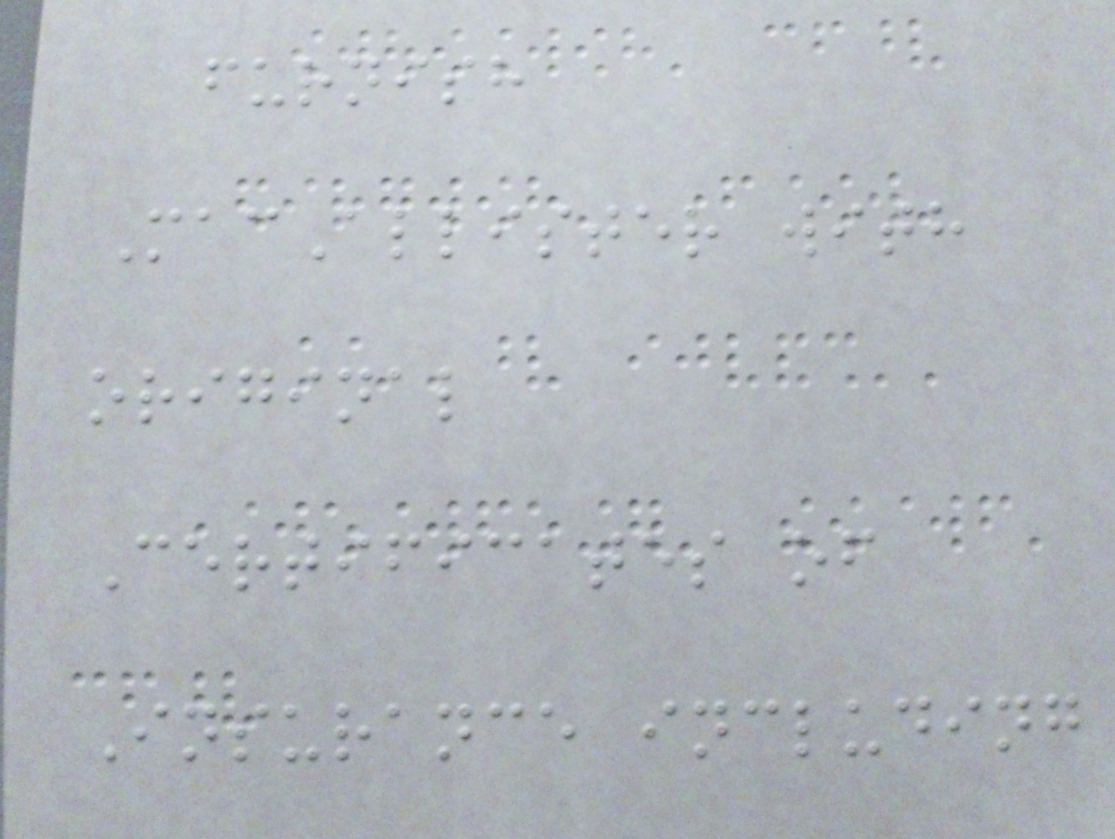furnish
MacAllister with
original
Certificates of
Insurance including
